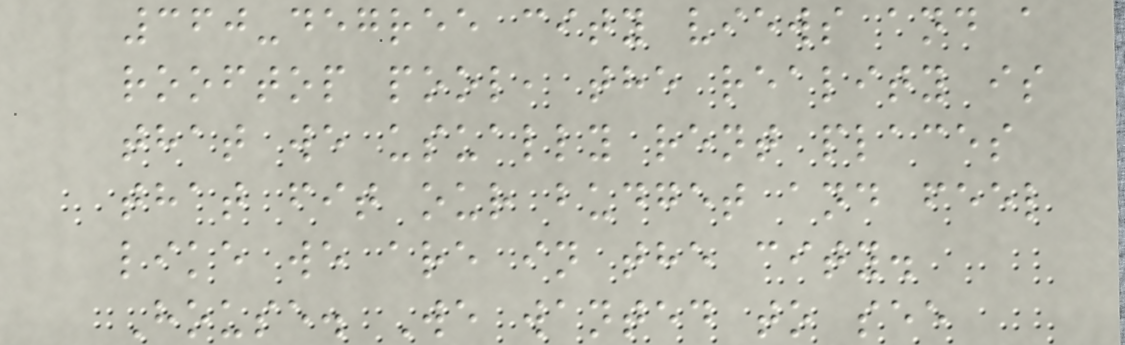360-degree city views and a
rooftop pool, the reality is
that we usually rent places
that fit our budget and feel
like we are in the city.
House. We wanted to see
